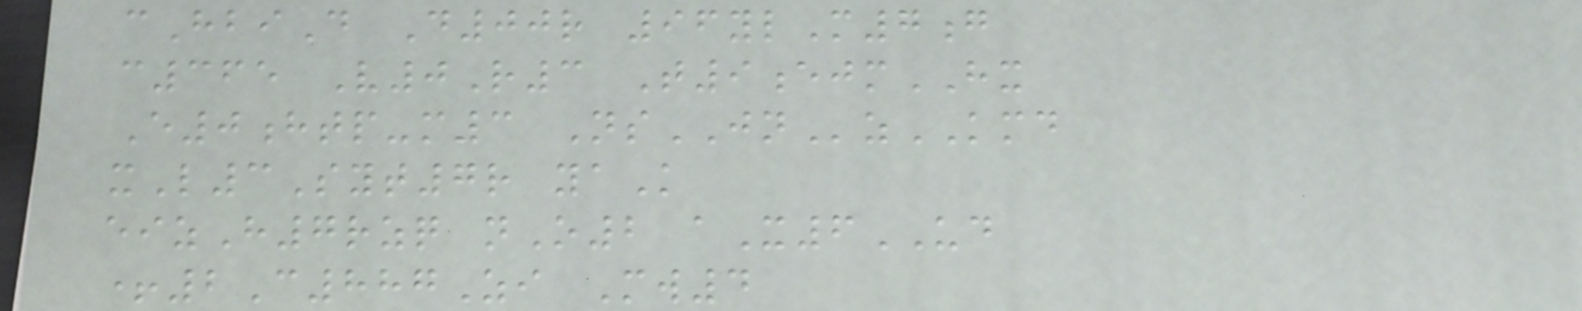cHbiD D00r 96ylM7g
c365 V0R3 T9ejmHX
E0htp-m3 NsJNzKMD
xL3Syt7r yaK
eizH7rzq nO2 aX6UD
+2C887Zi Mw4
